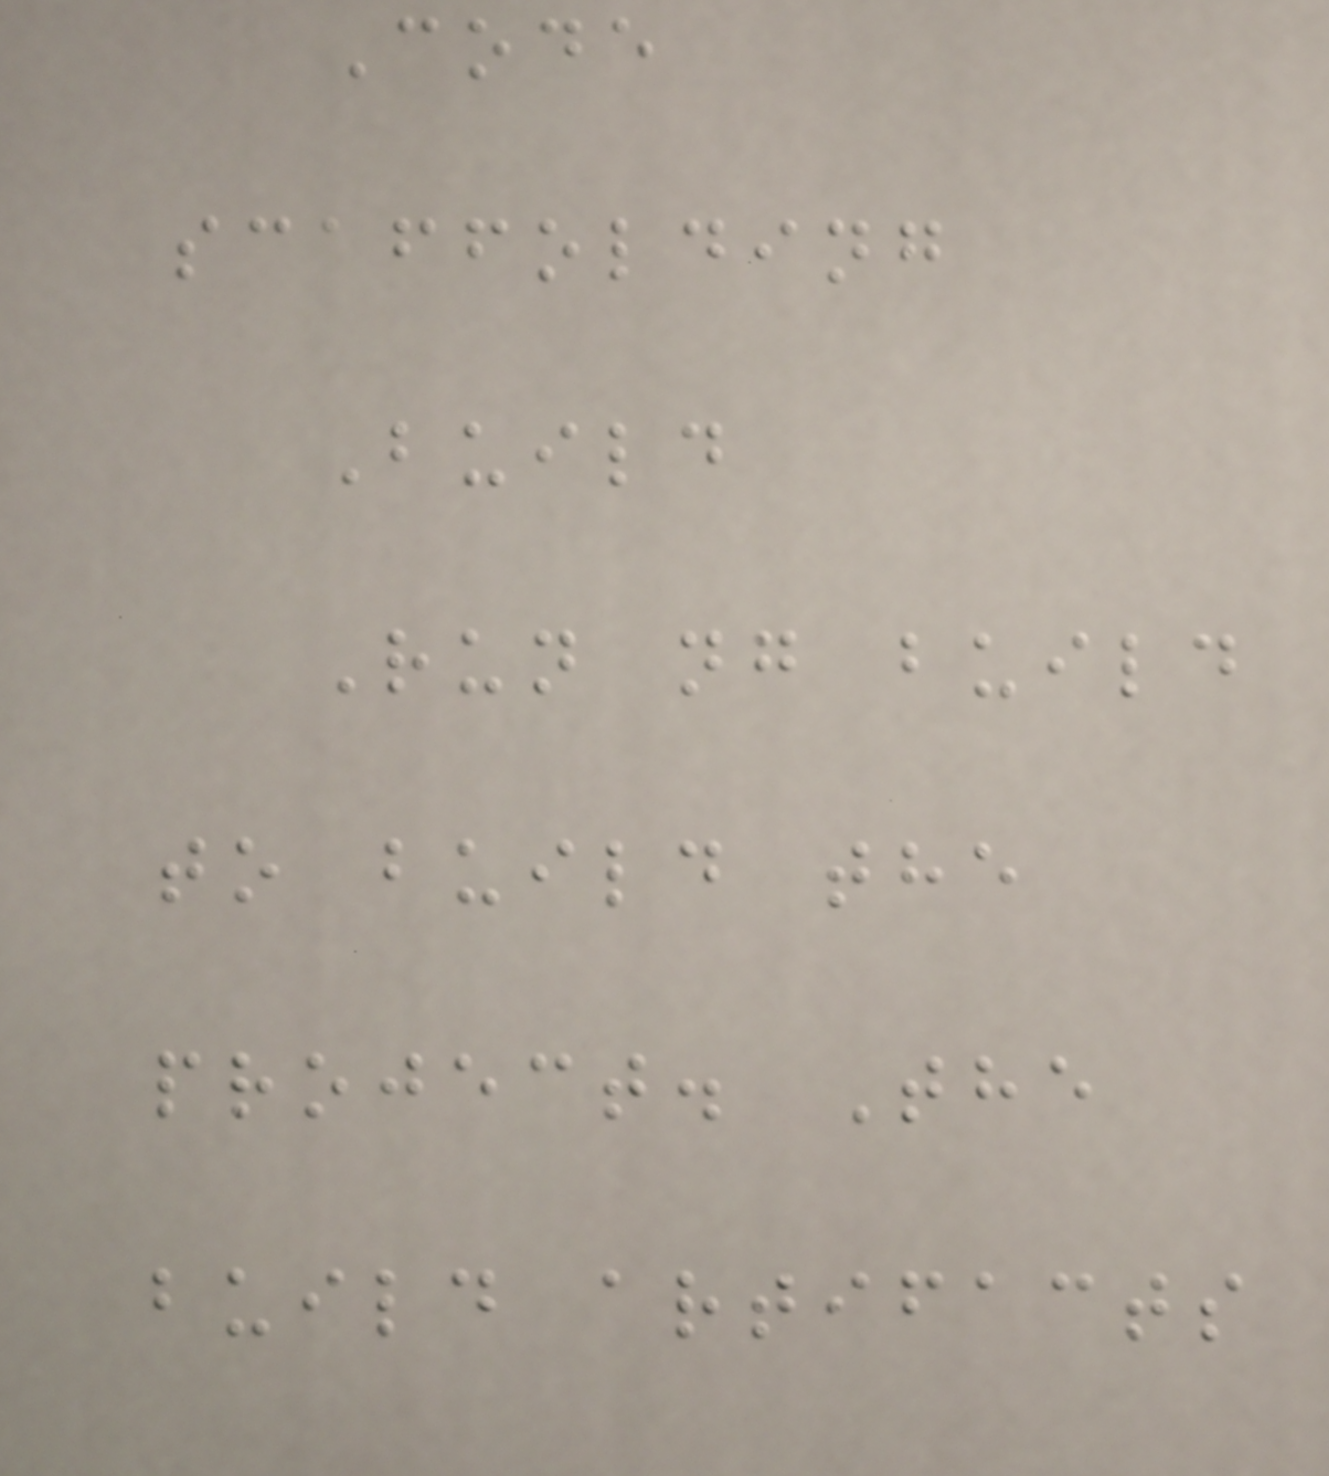Code
scaffolding
Build
Run ng build
to build the
project. The
build artifacts
